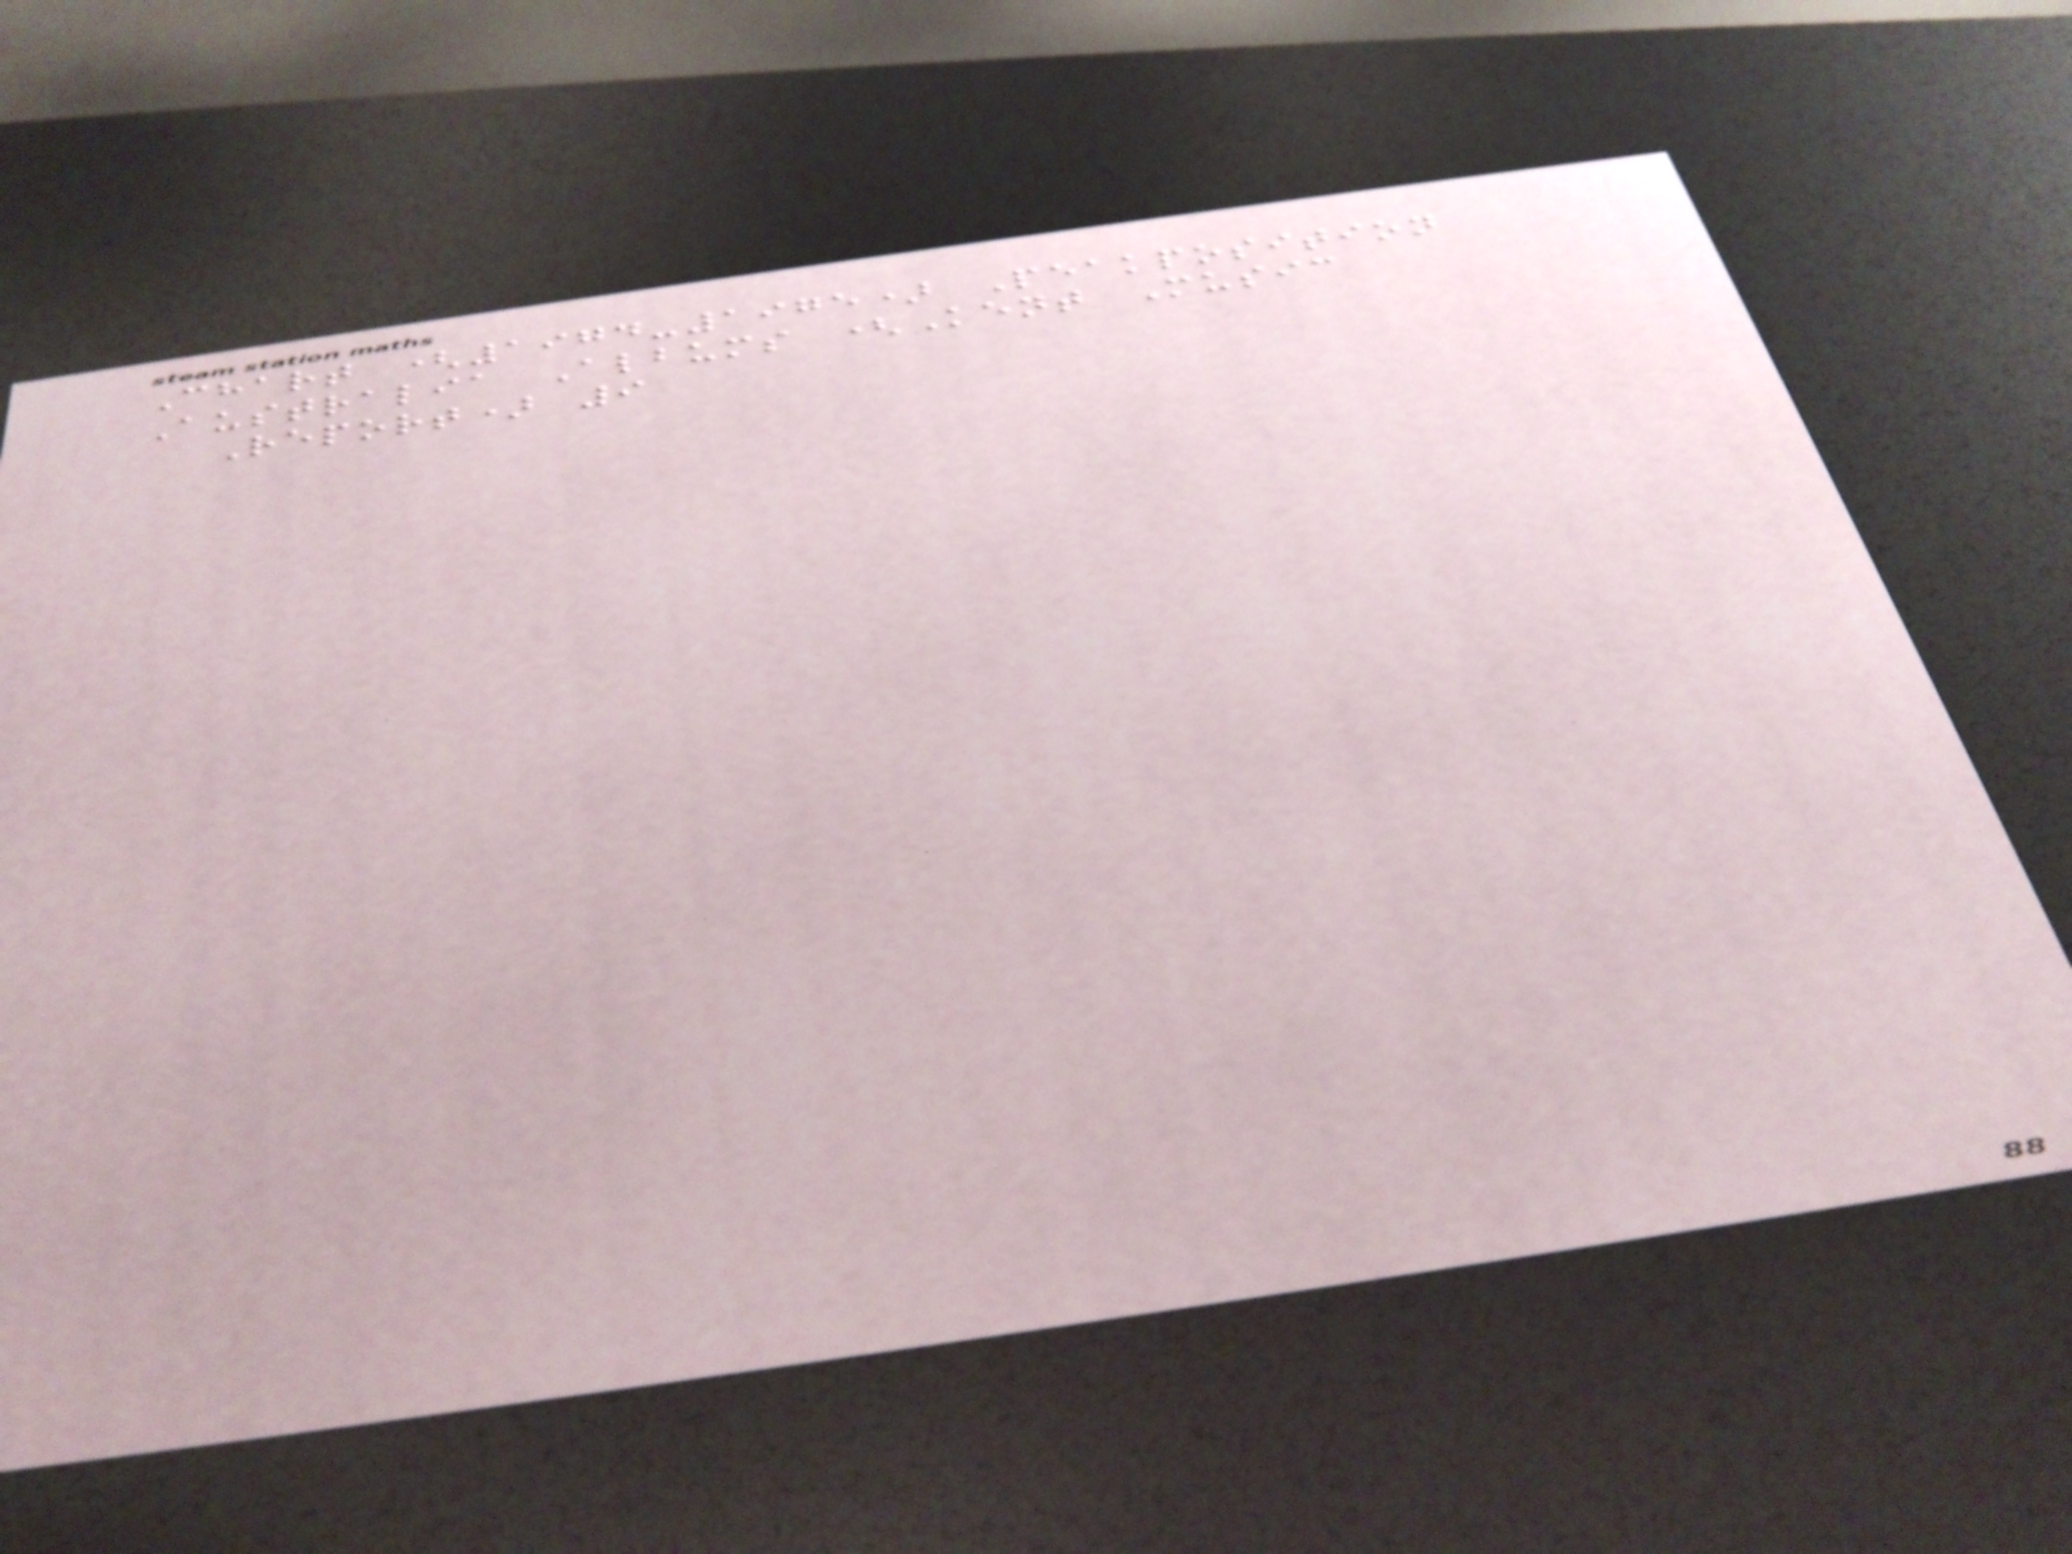Chart (1974-1975) Peakposition
Australia Albums (Kent Music
Report) 9
